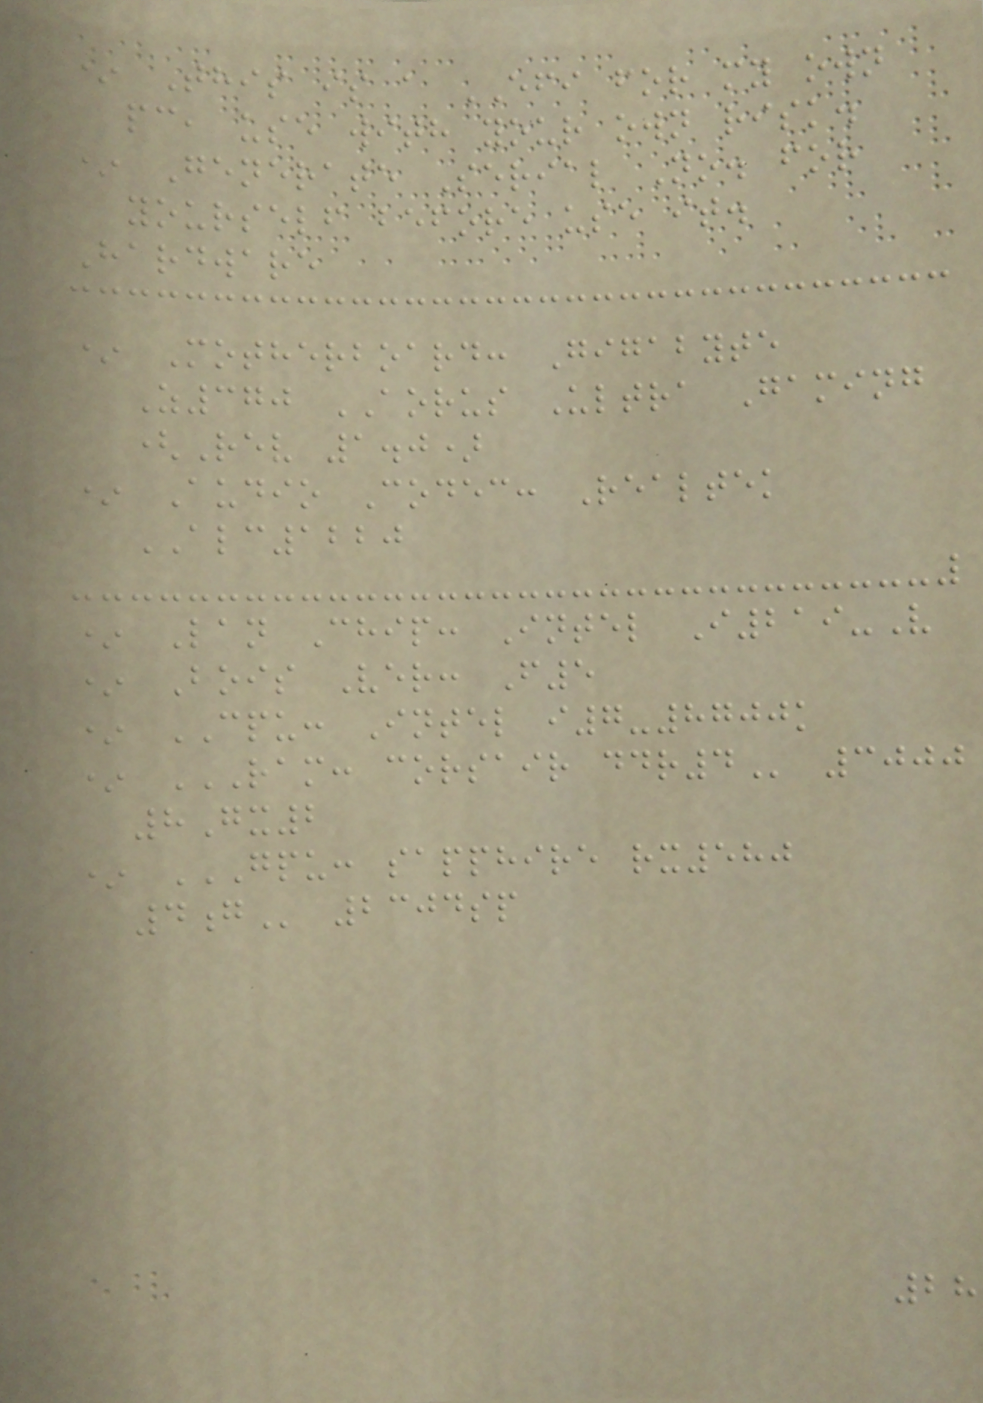* This is a EFI for my own
pc, use with your own risk.
* Generate Serial No. for
yourself before use it.
Hardware
* Motherboard: Gigabyte
Z370 AORUS Ultra Gaming
(Rev 1.0)
* Audio Codec: Realtek
ALC1220
* Lan Chip: Intel I219-V
* Bois Ver: F5
* CPU: Intel i7-8700k
* RAM: CORSAIR DDR4 3000
8Gx2
* GPU: SAPPHIRE RX580
4G 2304sp
28
